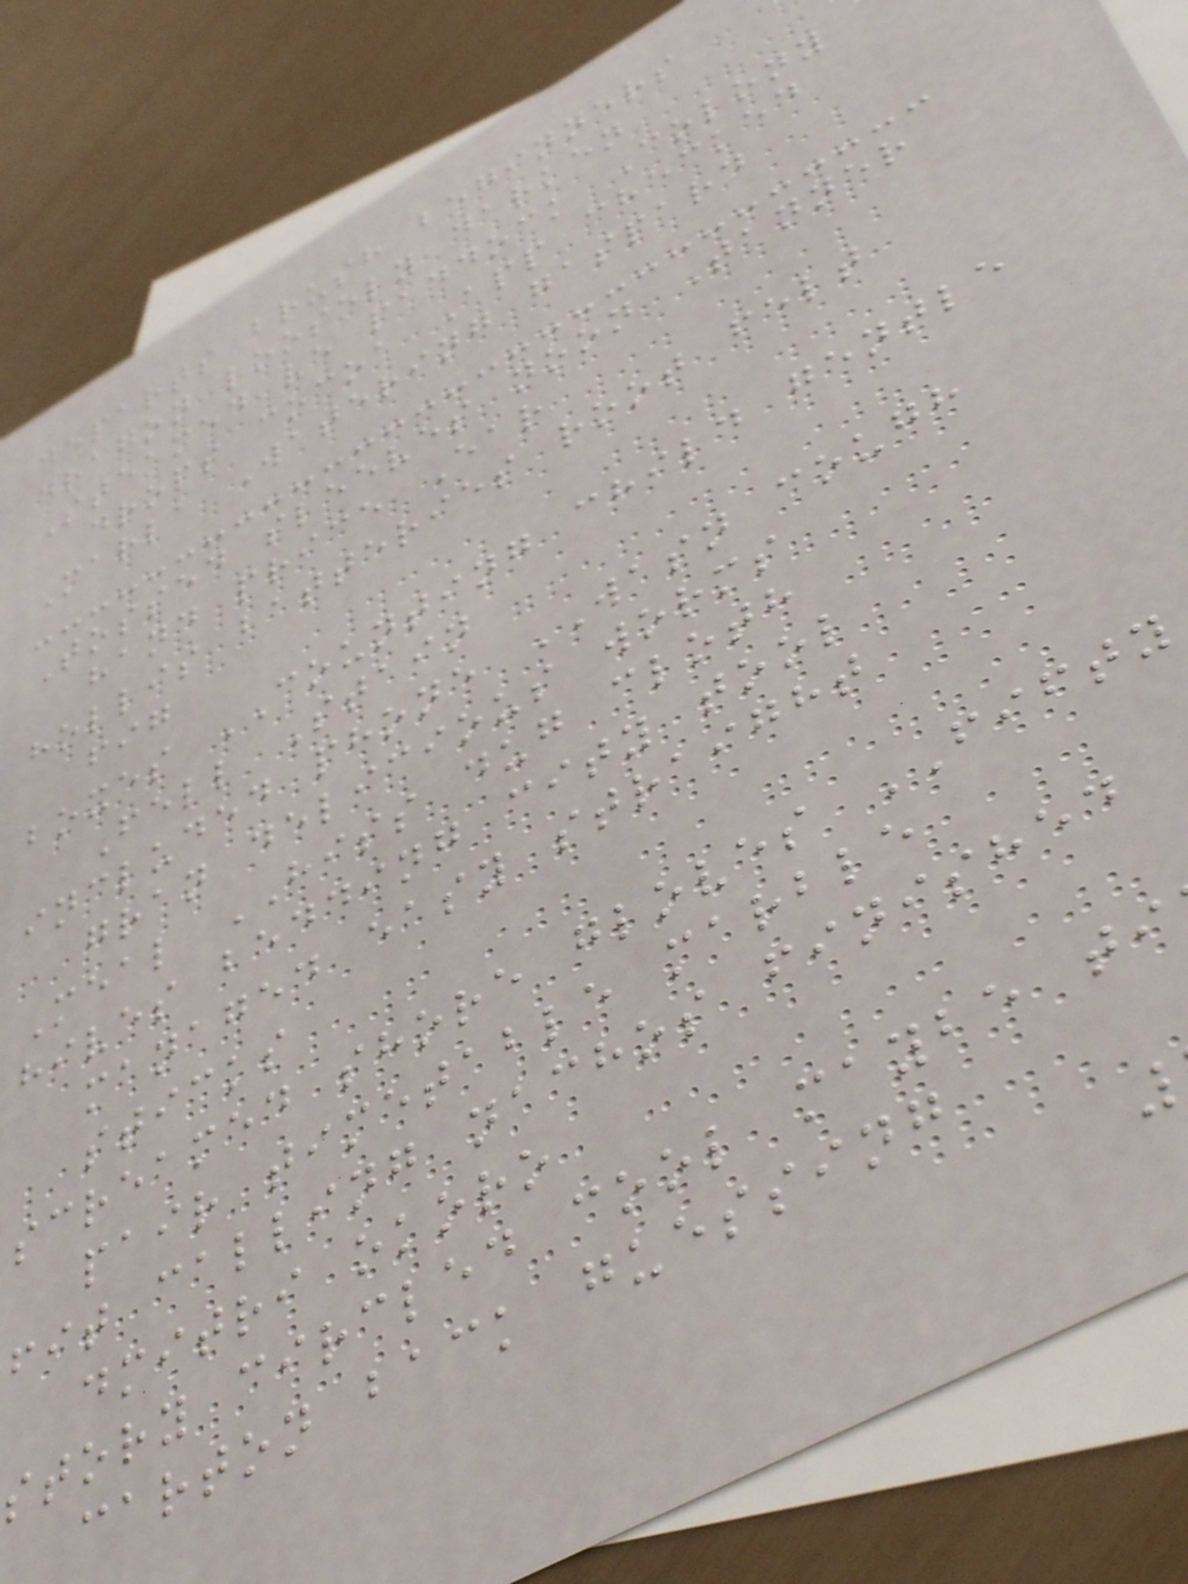departs brush beginners
dragon loosely darken
Steamed ve paddock Colony
drops cocoa App checked
Marla Watering gaspard
Tossed sleeves noon Tanner
hand price Ear
hollis batteries root felt
fig
boxes COUNTING child gentle
Fell Stain
included phone WASN cough
gran delicious worms
Meal HISS dug cloth
hives bedding city tool
managed easy straight
sticks
screamed shore gloves FIFTY
pair timetable marble
fit calling nachos finished
dmitri okoro
story circled cool maybe ti
carton back guessing
